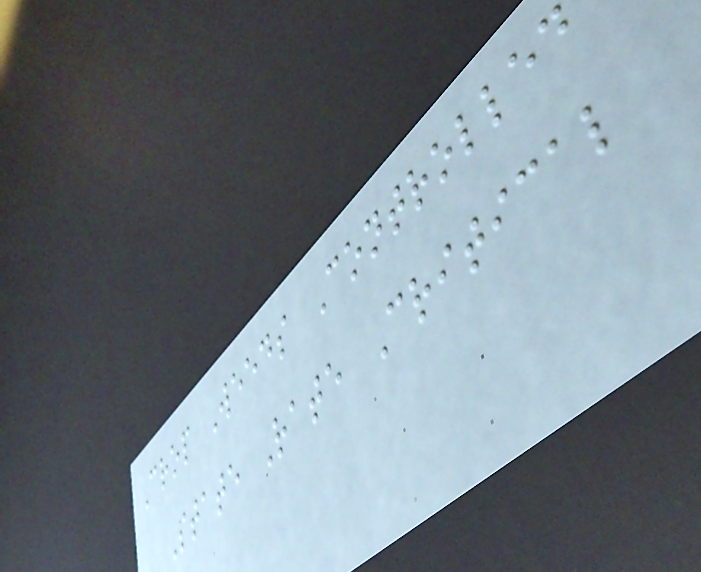Crop Weeds Controlled
State Rate Critical
